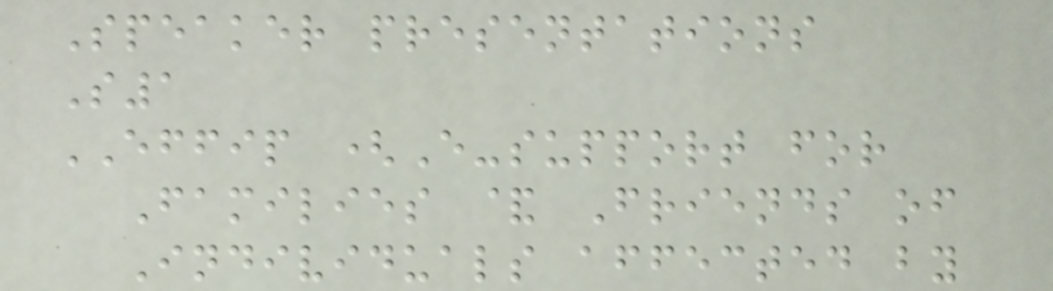Speaker presentations
S1
EFFIP (E-support for
Families & Friends of
Individuals affected by
